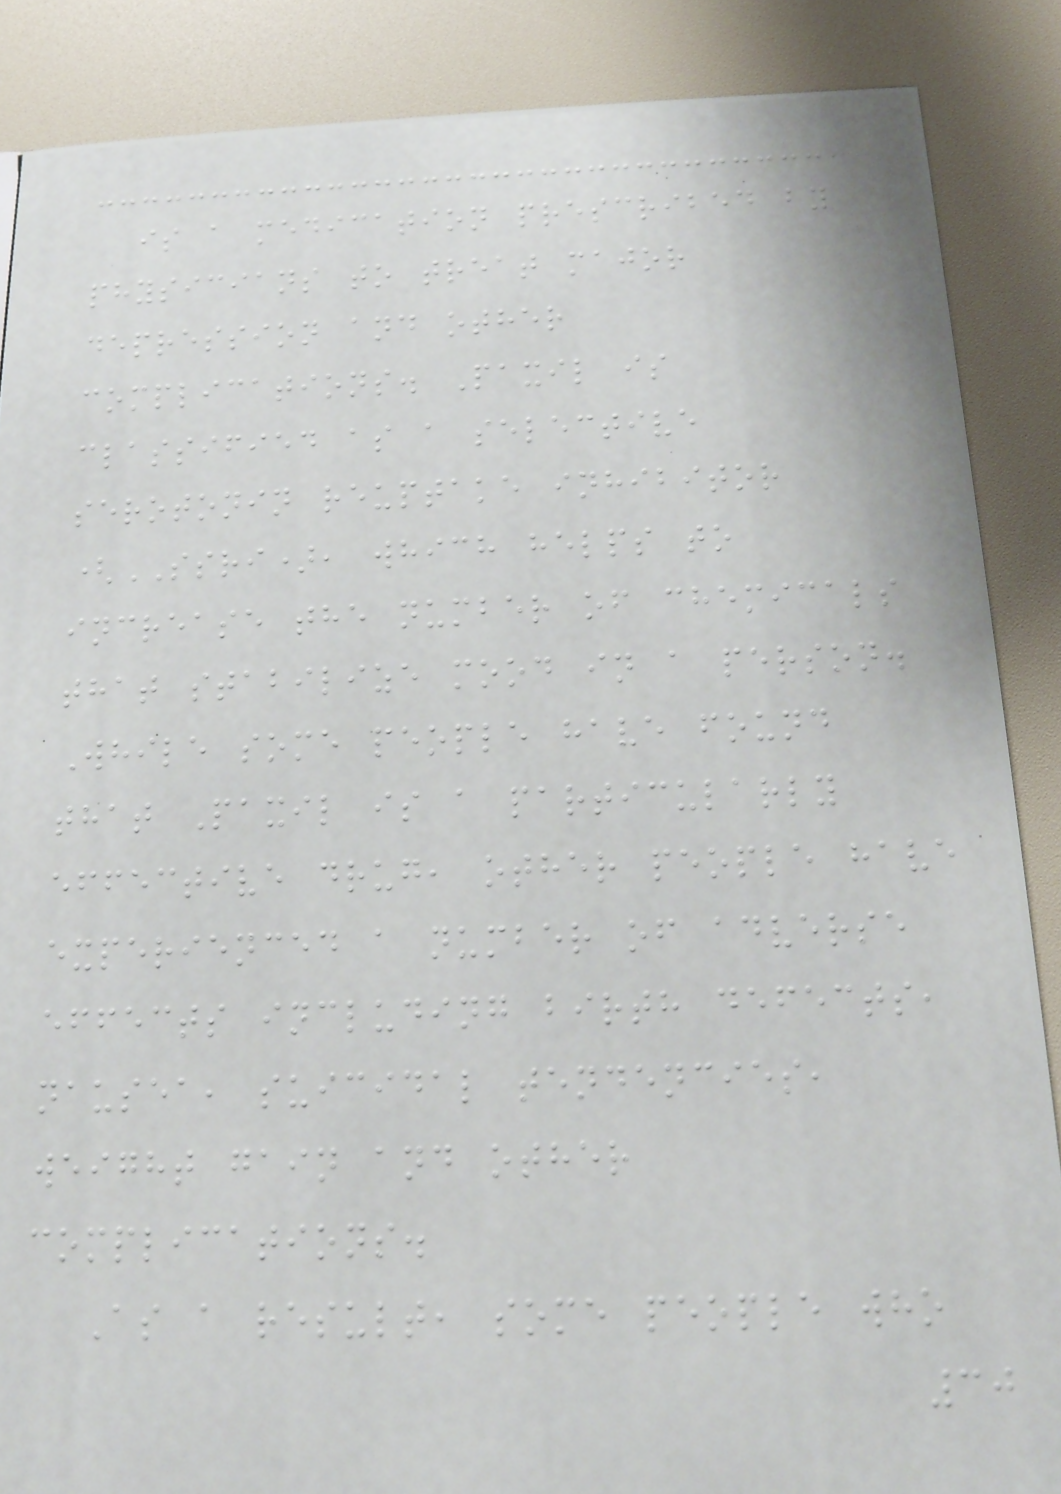is a medication prescribed by
physicians to treat major
depression and other
complications. Paxil is
classified as a selective
serotonin reuptake inhibitor
(SSRI), which helps to
increase the number of chemicals
that stabilize mood in a person.
While some people have found
that Paxil is a particularly
effective drug, other people have
experienced a number of adverse
effects including birth defects,
nausea, suicidal tendencies,
weight gain and other
complications.
As a result, some people who
30
